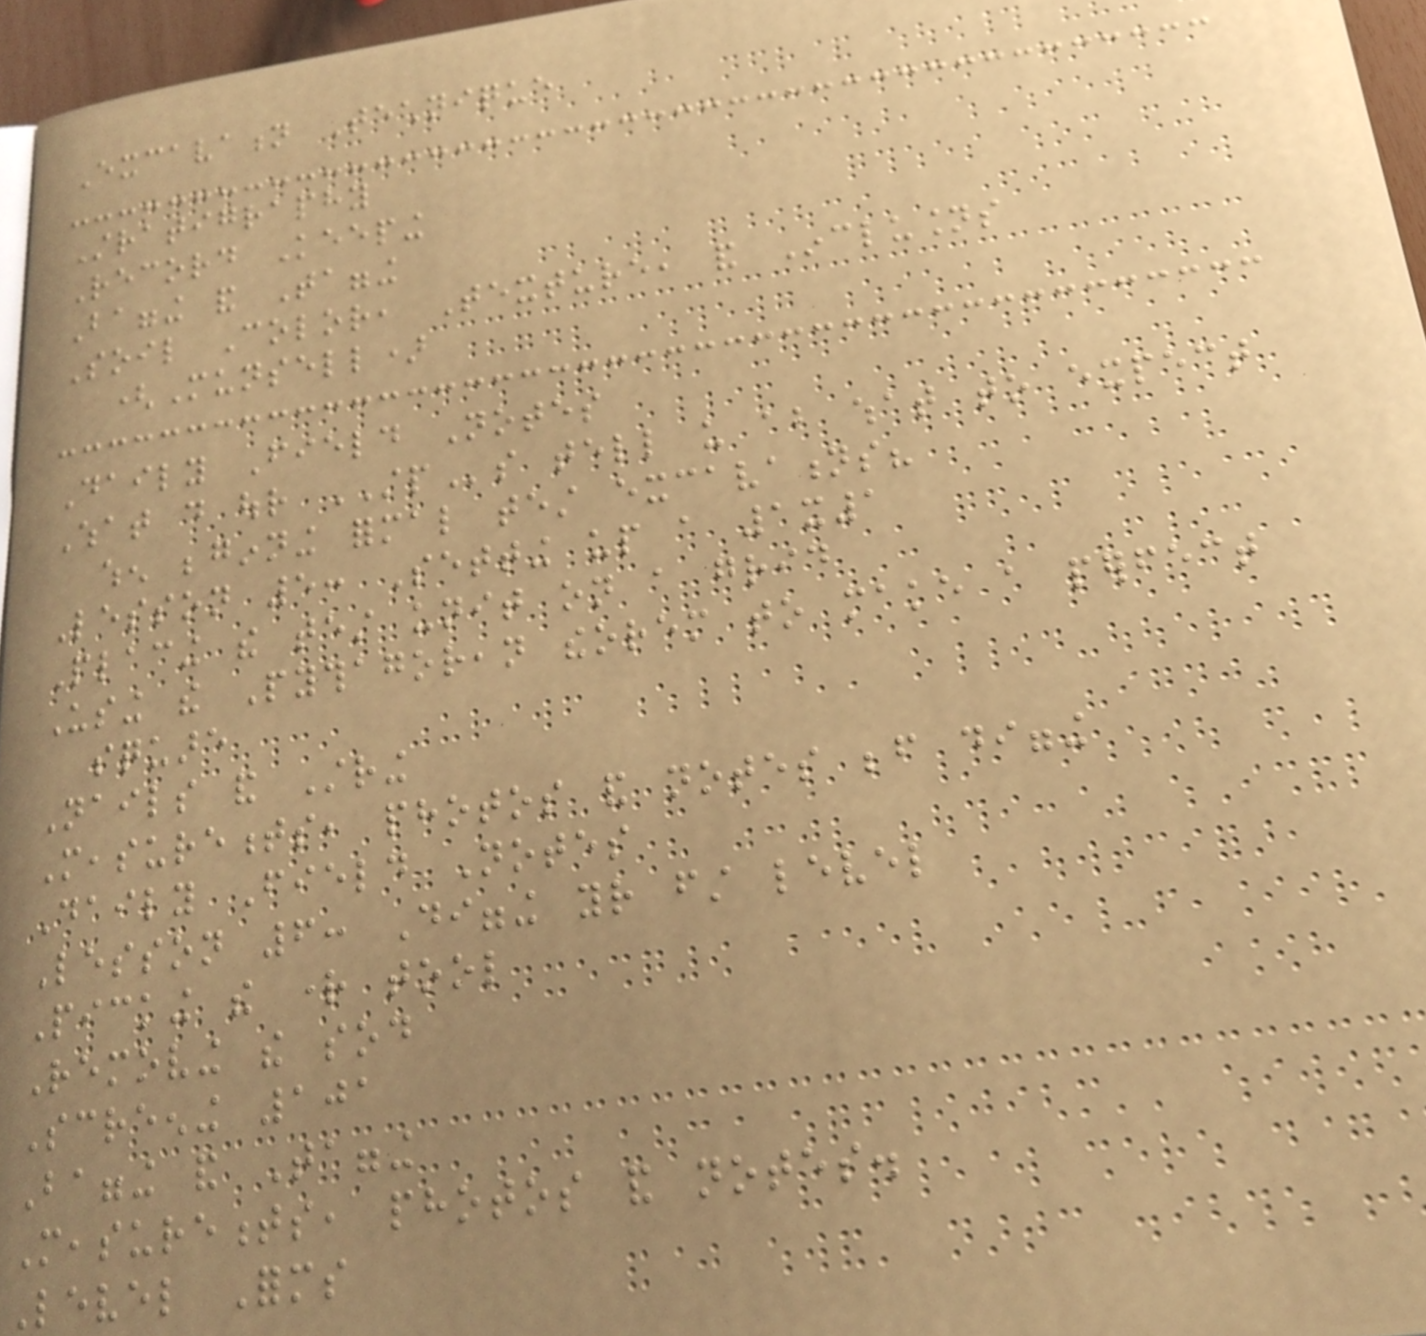Excavation Technique
Stratigraphy
Record Keeping
Bagging and Tagging
Soil Color, Texture, and Inclusions
(Munsell)
Daily Field Notes
What do our STPs tell us about what to expect
when beginning formal test excavations?
Lesson 5: Setting up a 1x1
Placing the test unit on a grid
Using the Pythagorean theorem to make a perfect
square
Nails and String
Measurements, photos and notes before digging
Daily Field Notes
Lesson 6: Digging your first level
Picking the right tool
Removing the sod
Screening 101
Bagging and Tagging
Measurements, photos and notes.
Level Forms
